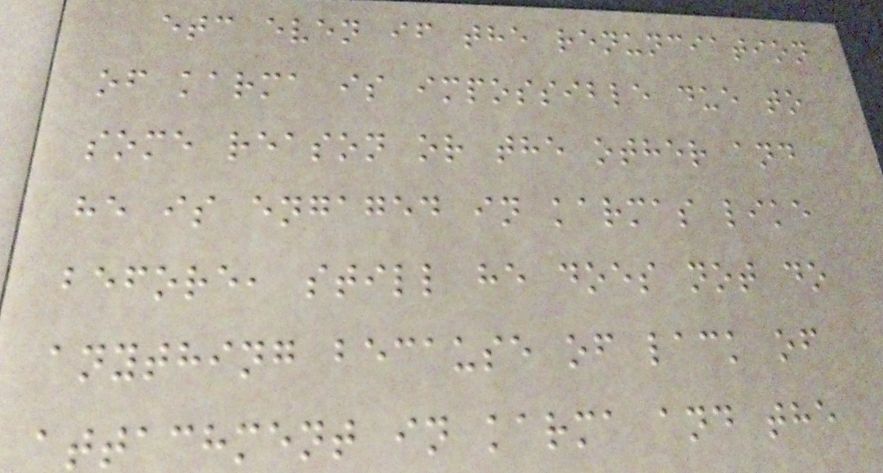etc even if the renunciation
of karma is impossible due to
some reason or the other and
he is engaged in karmas like
before, still he does not do
anything because of lack of
attachment in karma and the
